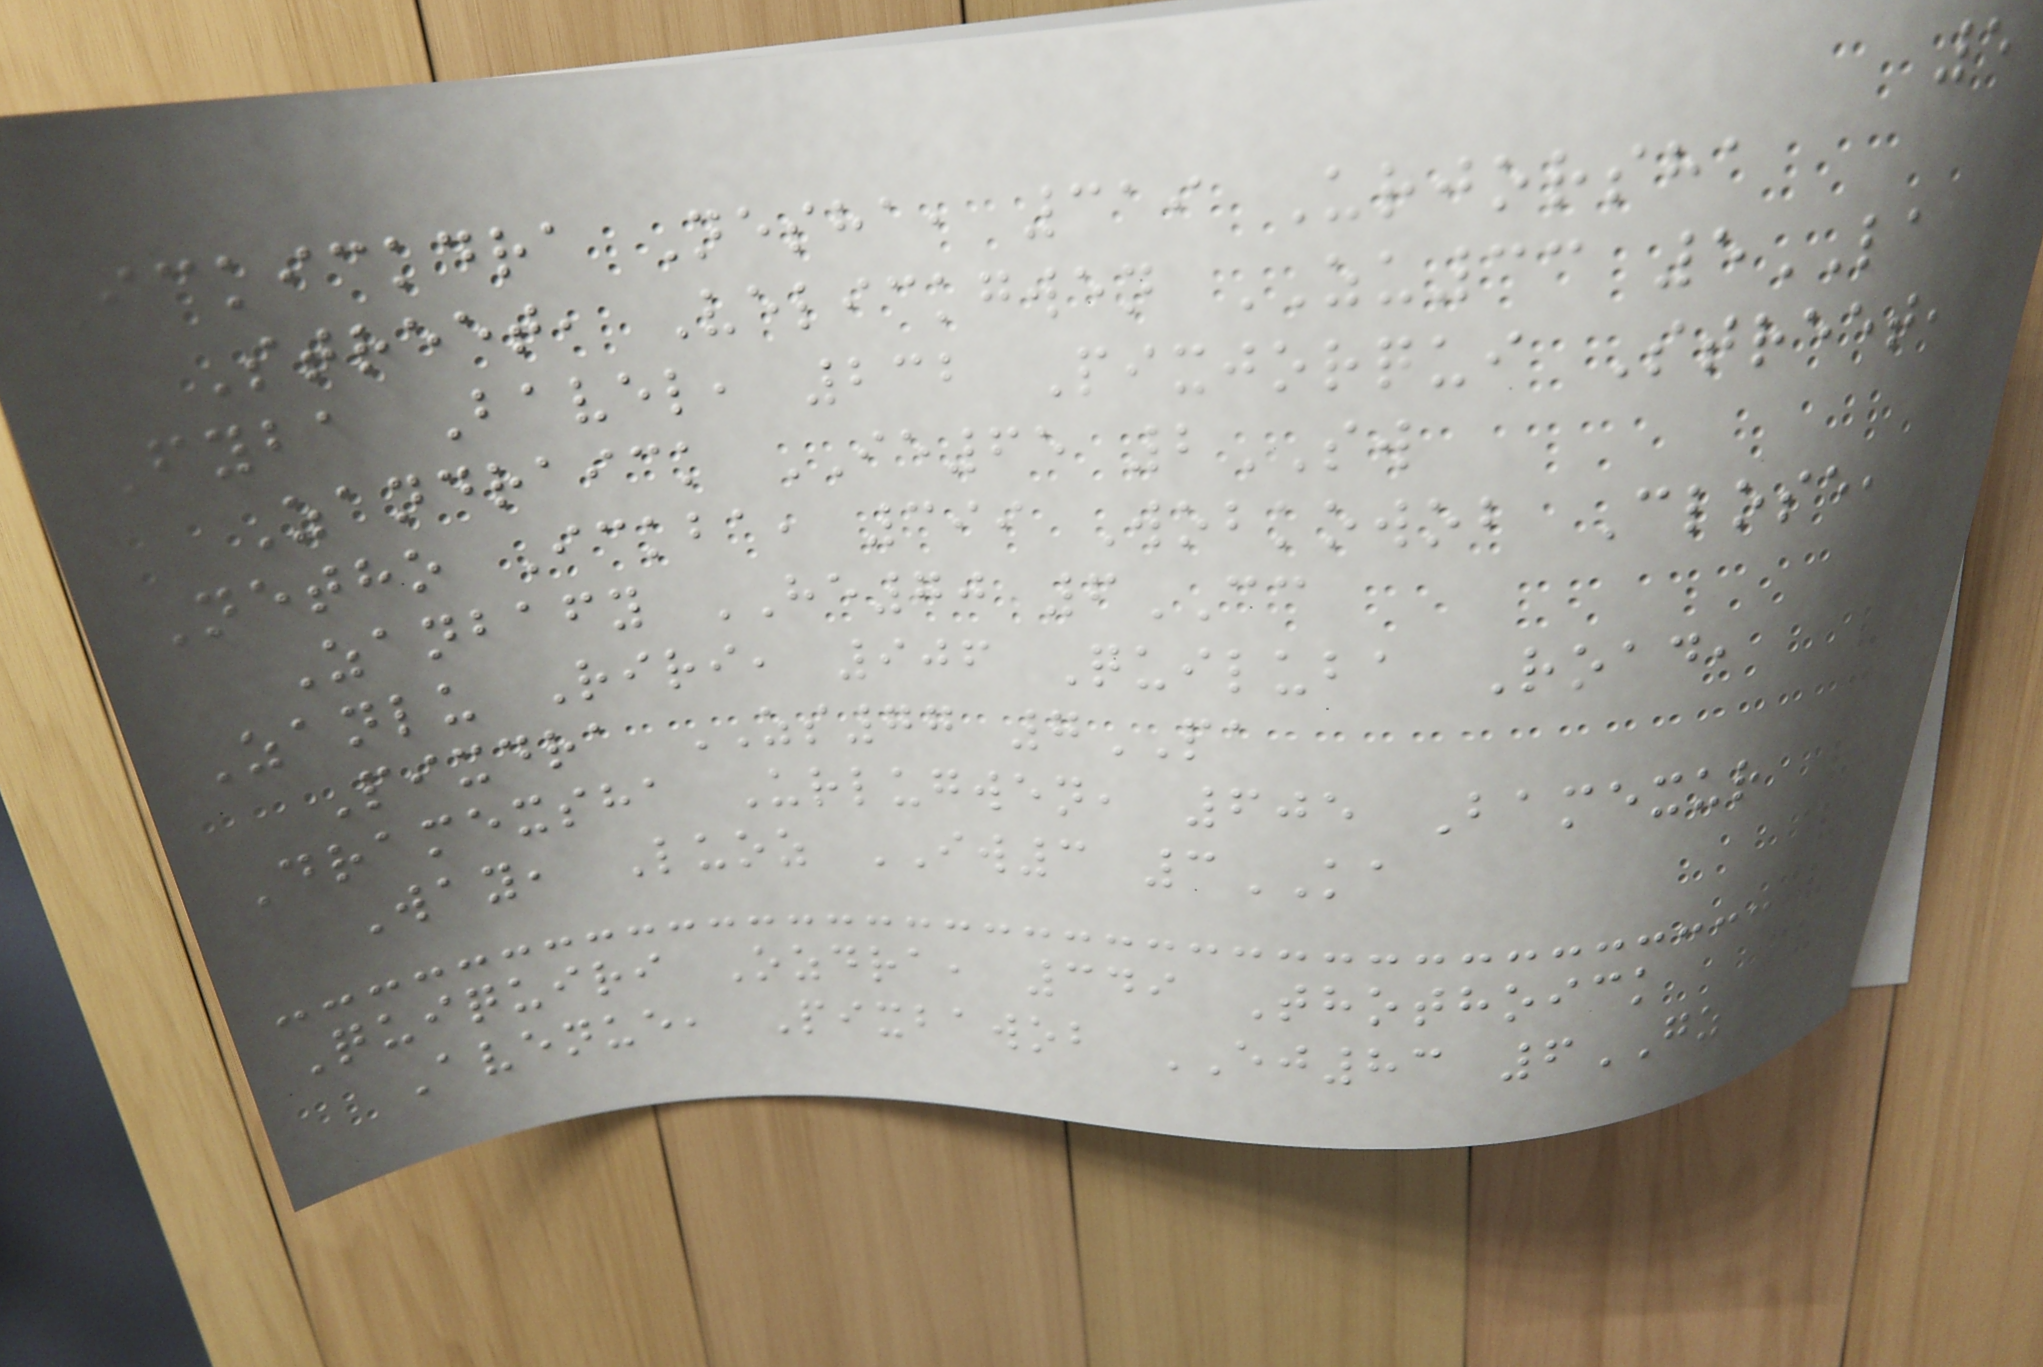5
Ickickdra Nesha, 319 Urjorsha
Street, Velickgwen ZU33 5LA
Fyba Bavel, 232 Pixjorqui Street,
Zandraick IE65 2SW
Netho Ickba, 399 Wobkowob Close,
Zanbafy HE70 6CC
Zanlu Riri, 906 Quiluba Road,
Pixdra ZS77 7PA
Dramexsha Urlugwen, 605 Bamexur
Way, Luoz IW3 3KA
Quiquiri Ozdra, 349 Thothoick
Avenue, Pixbawob EJ83 6GZ
